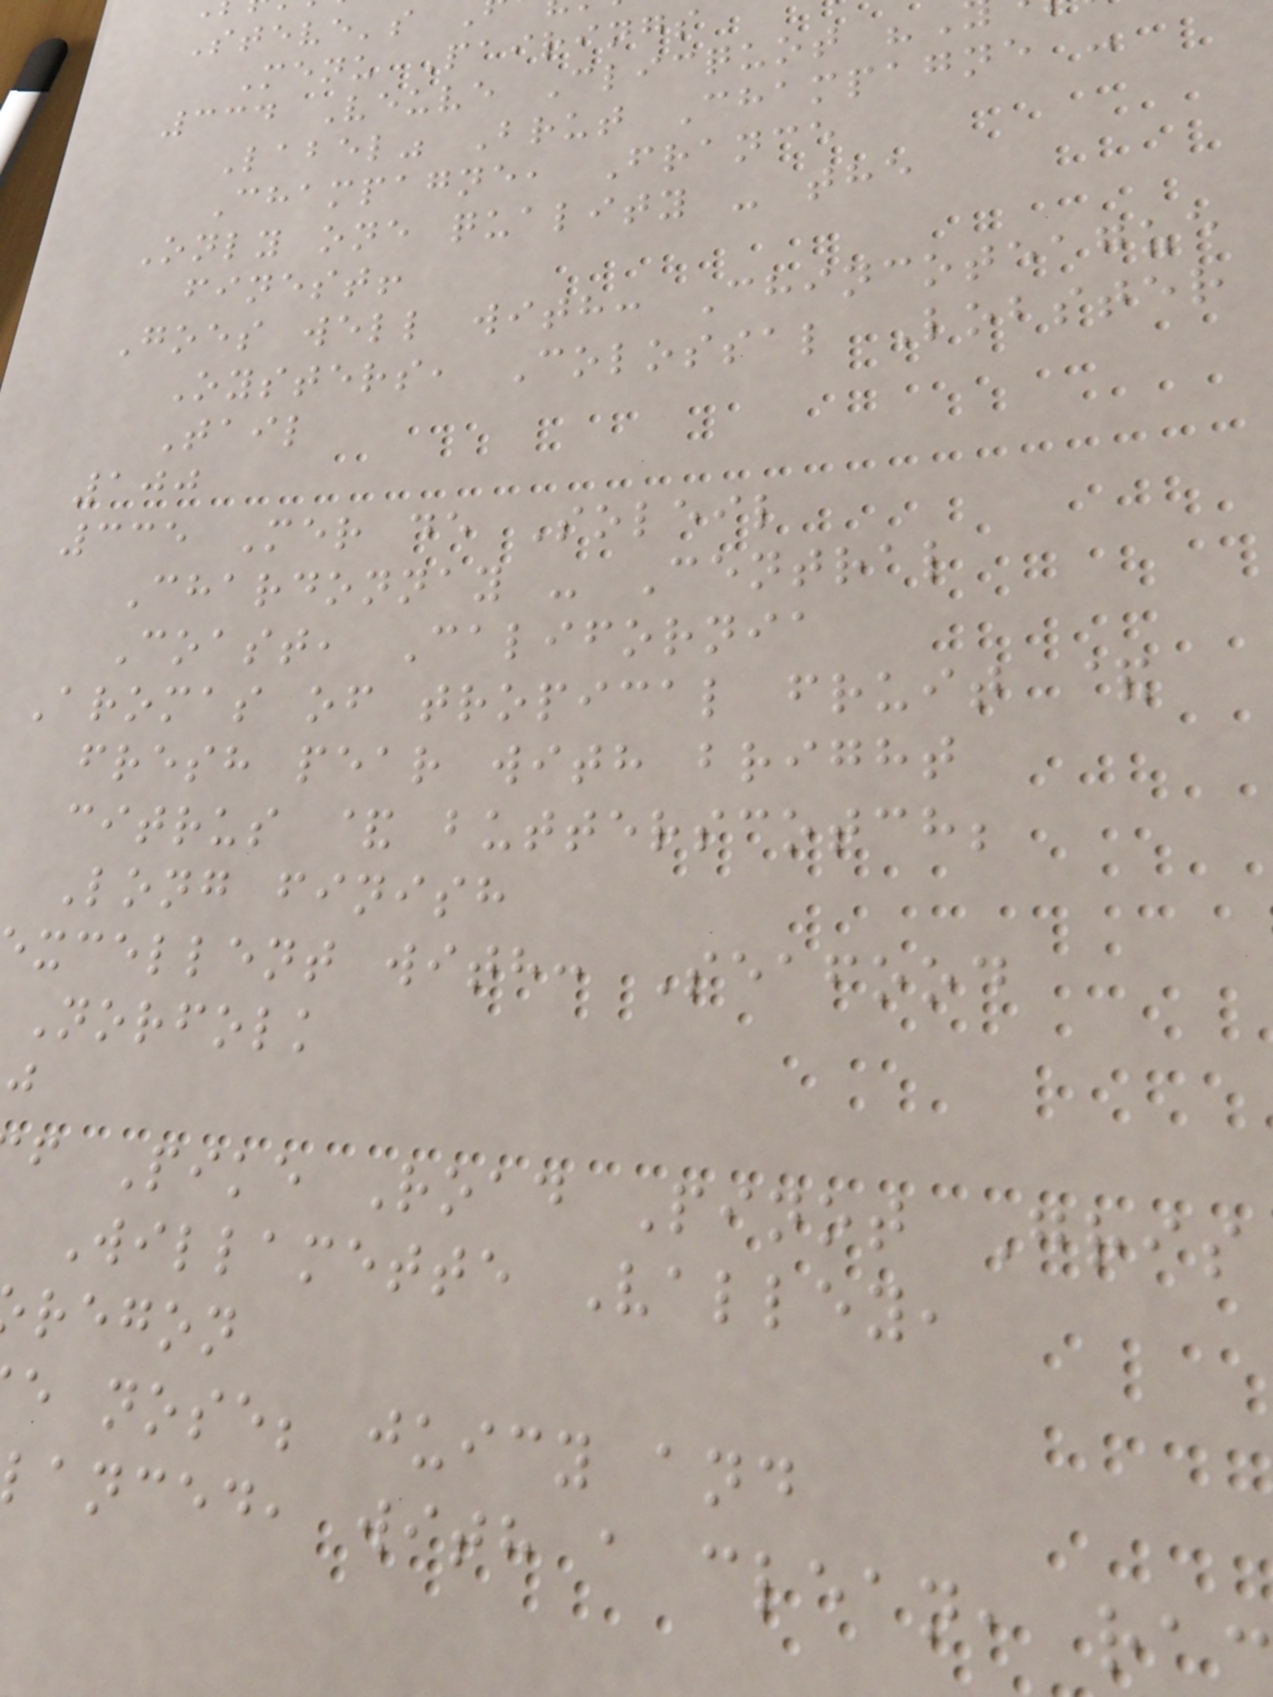Steve's
Menu Pairings
334 Veuve Clicquot
Label" Brut Champagne -
Champagne, France
Only one quality - the
finest!
Goes well with: Chincoteague
Oysters, Colossal Lobster
Tail
100
335 Mer de Soleil
Chardonnay - Central
Coast, California
Aromas of tropical fruit &
fresh pear with bright
citrus & butterscotch;
Long finish
xcellent with: Seafood
Norfolk
f Pike Road Pinot Gris
Willamette Valley,
regon
e nose; juicy and
anced, with a clean, ra
